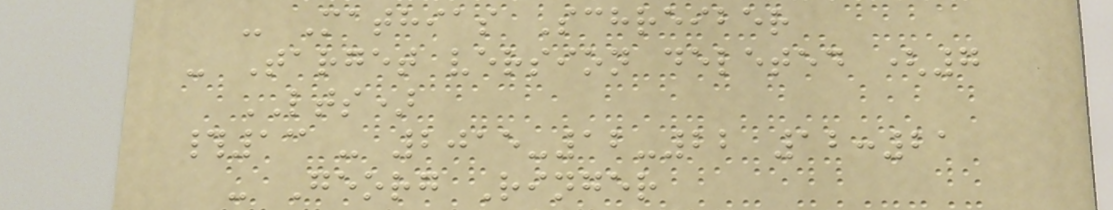- Mathias Schreiber
- Target version deleted (7
LTS)
#13 - 2015-12-22 12:21
- Georg Ringer
